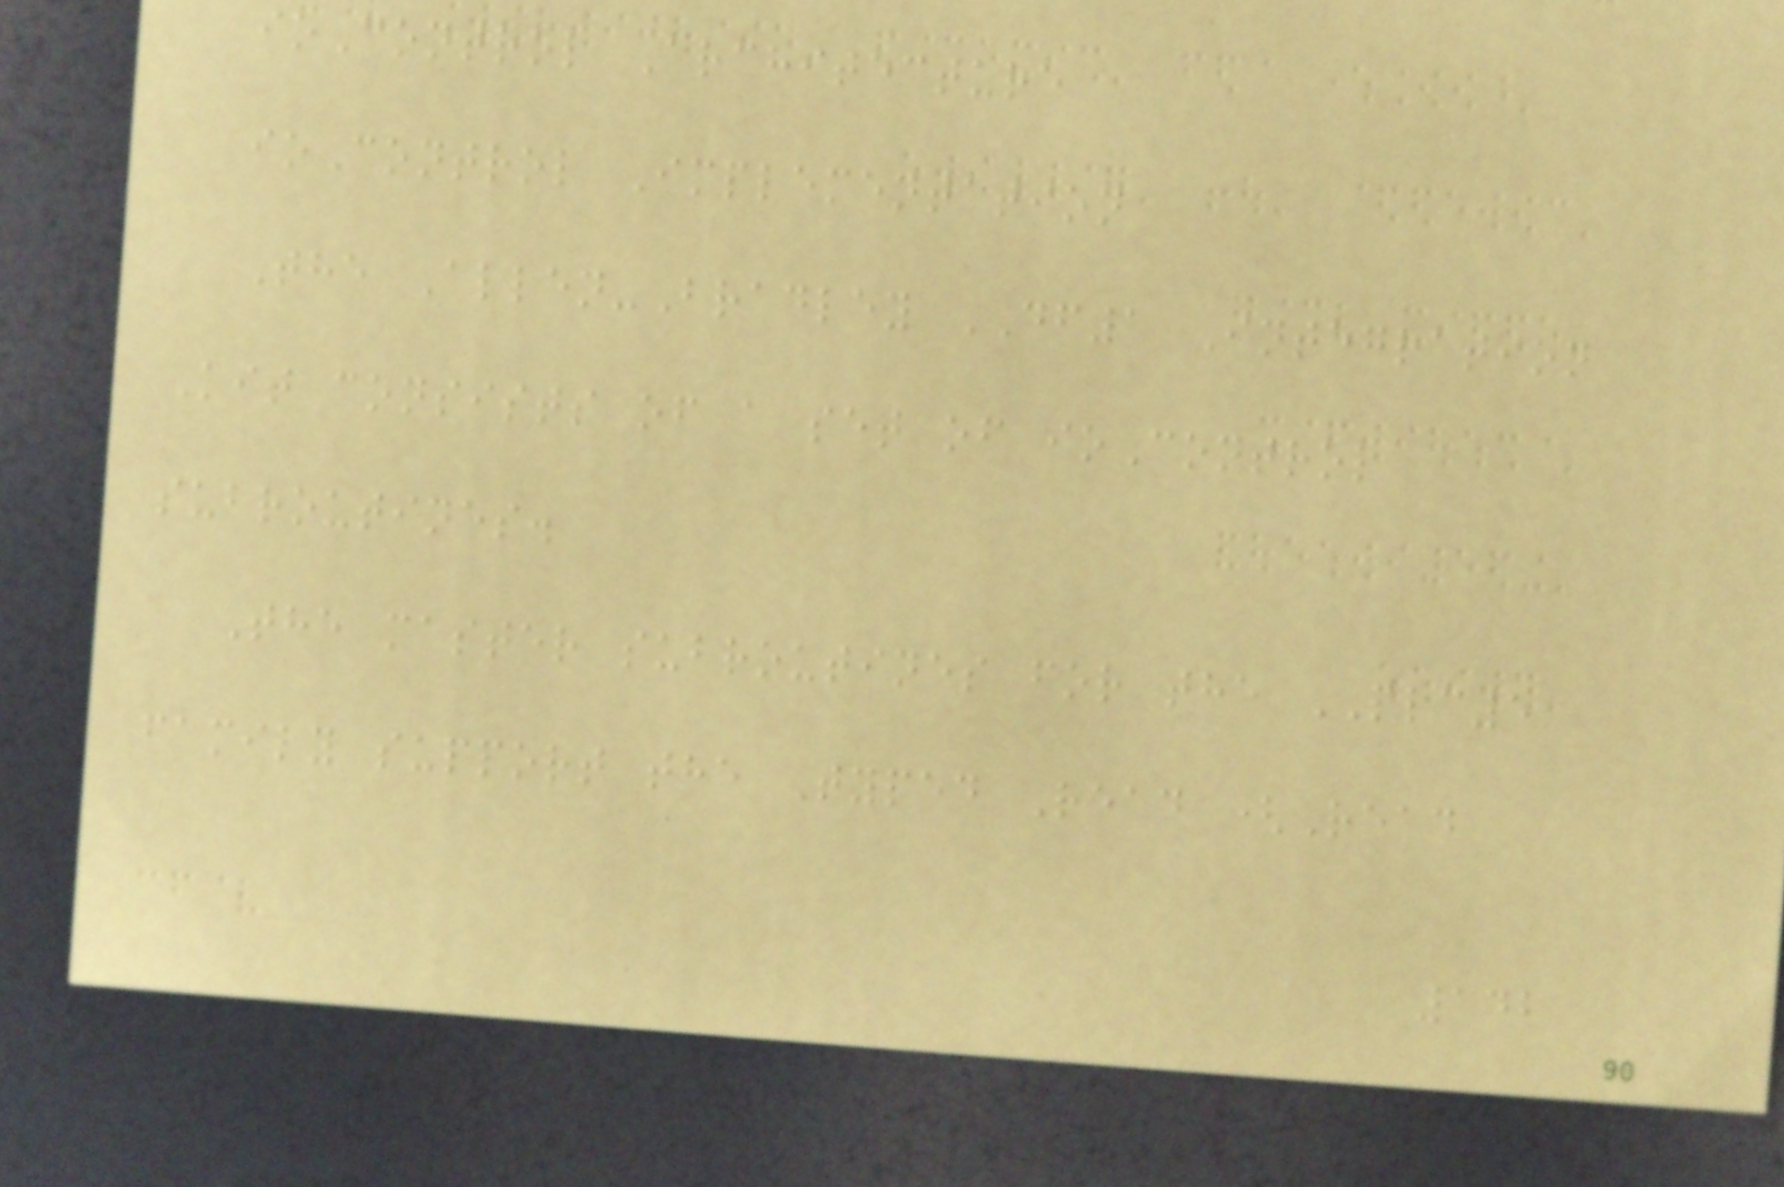ioControl Architecture
ioControl Implementation
The Allen-Bradley DF1 Integration
Kit consists of a set of ioControl
subroutines.
The master subroutines for the PLC5
family support the Typed Read (Read
142
